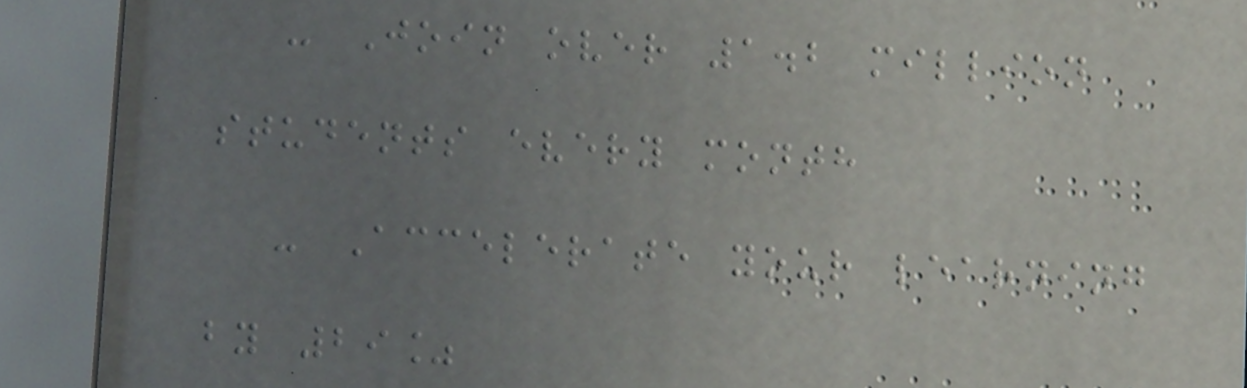- Join over 1.2 million
students every month
- Accelerate your learning
by 29%
